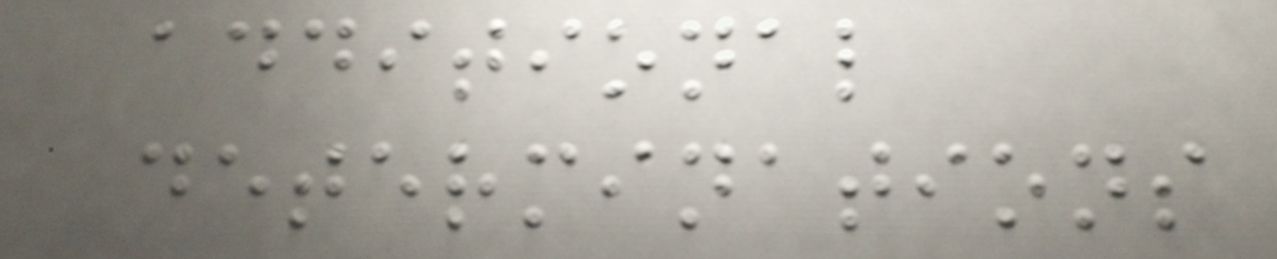additional
determinations
